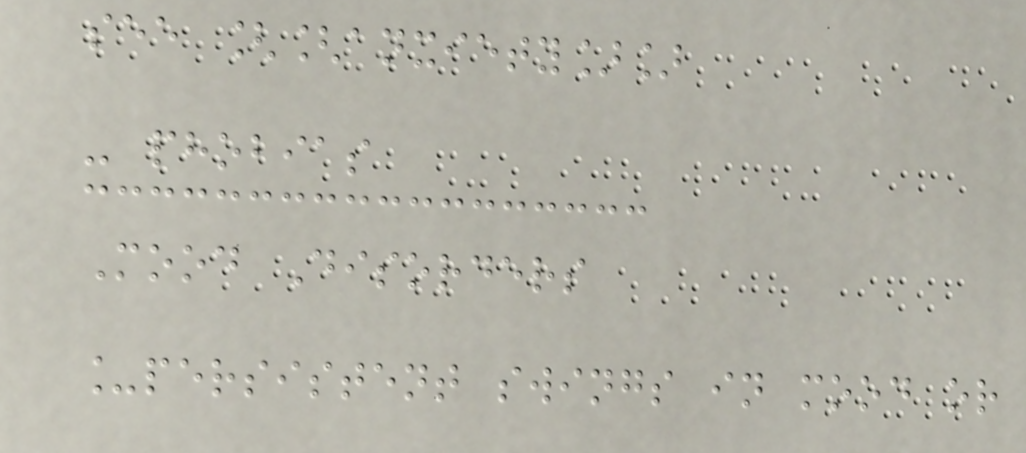see [[anxiety]]
- phobias
Mood Disorders
_persistent swings in mood or
